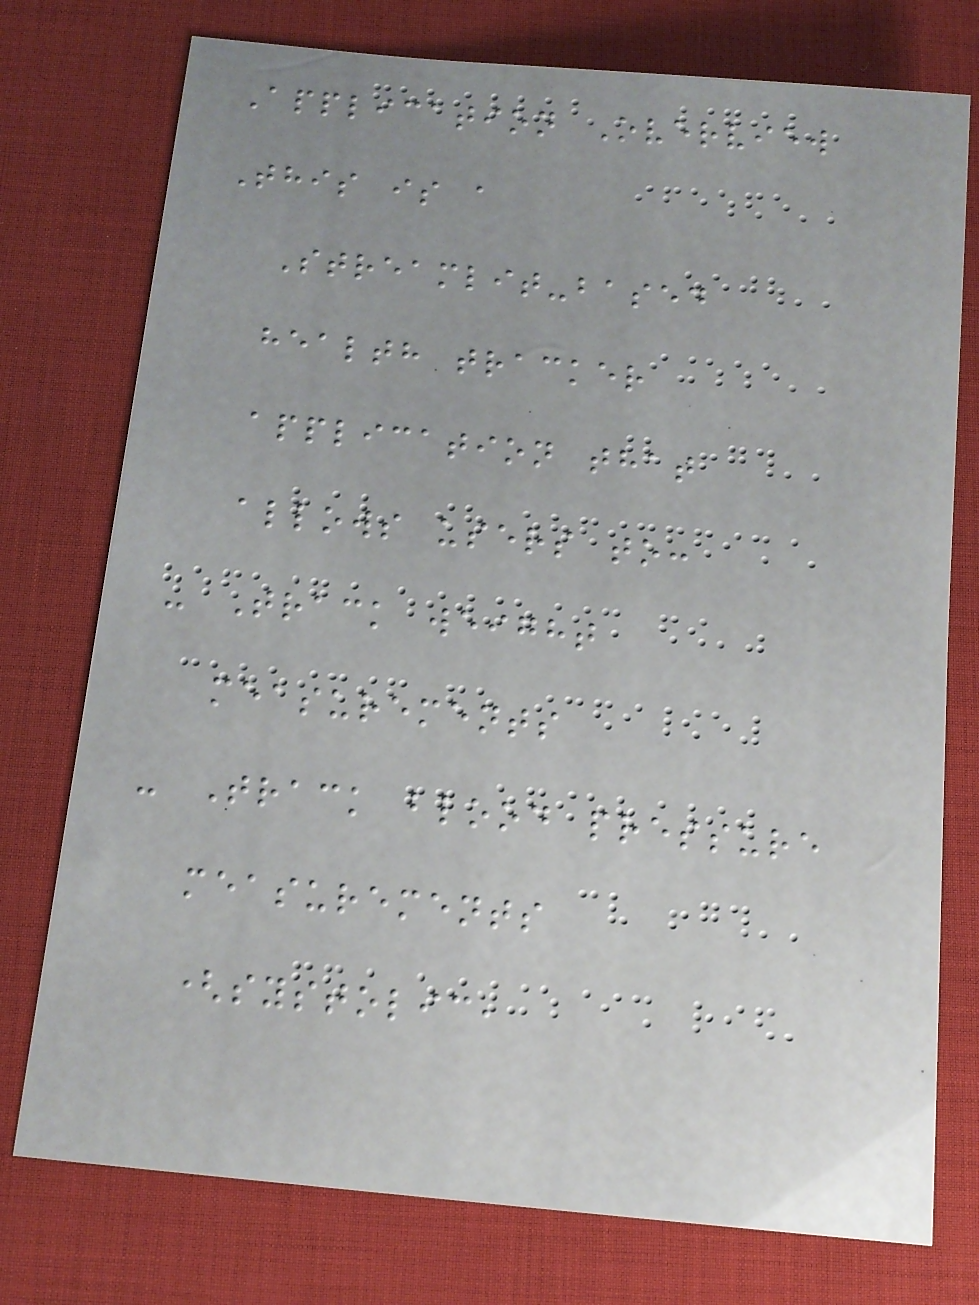Application Overview
This is a
Streamlit-based
health tracker
application that
allows users to:
- Track weight
measurements
- Track blood pressure
measurements
(systolic,
